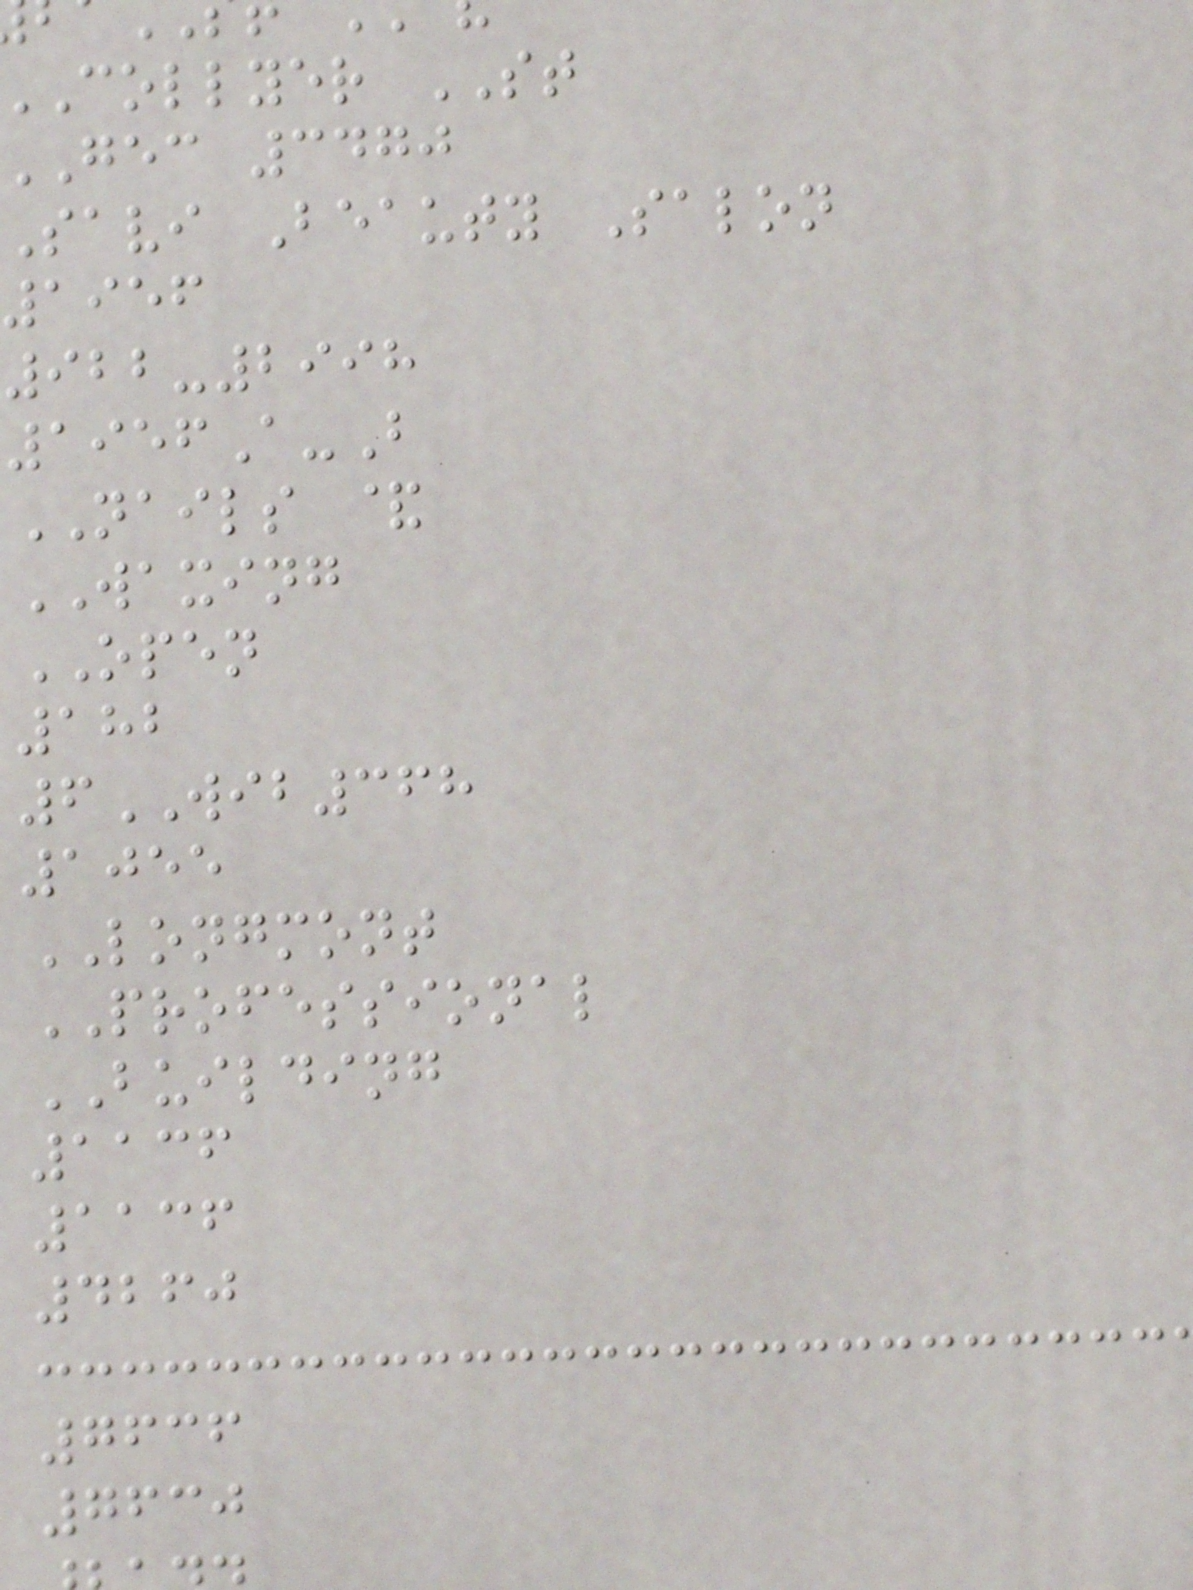collyer ST
gec 3470
savi Beauty Salon
1956
922-2998
1956A-B
NAILS &
WAXING
OPEN
182
6WIB368
1055
LONGMONT
PROFESSIONAL
BUILDING
1136
1136
4260
7636
7630
